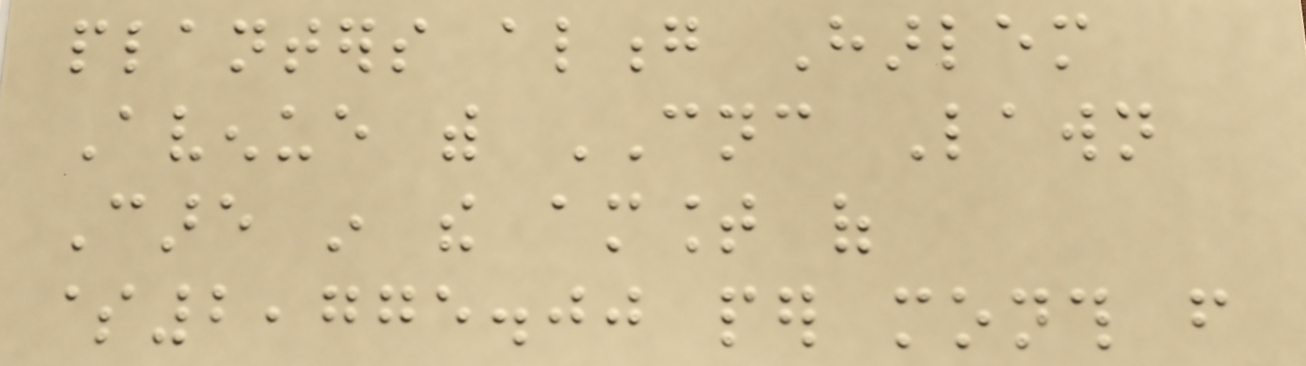planters along Harlem
Avenue with CNC Lawn
Care in the amount of
$2,775.00 per month from
